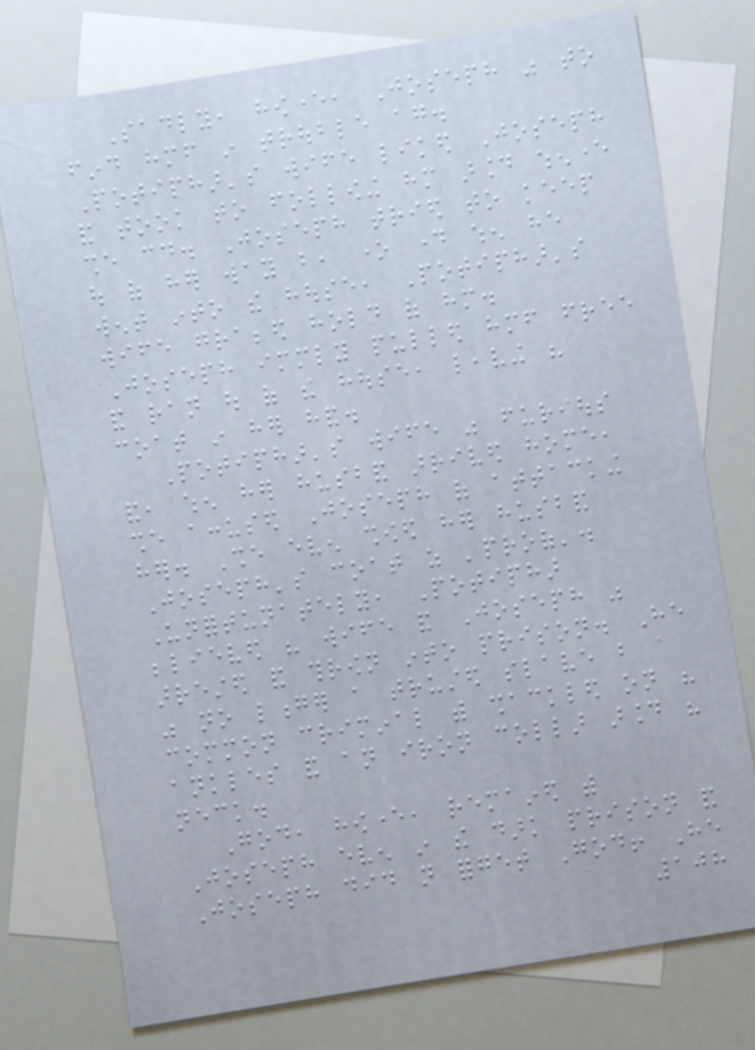Sadly, however, Joseph was to
find himself in trouble again.
Potiphar's wife liked Joseph
and took to following him around whenever
she could. Joseph tried to keep
out of her way but, one day when he
went into the house, Potiphar's
wife grabbed hold of him.
Joseph immediately pulled himself free
and ran out of the house, leaving his
coat in her hand.
Potiphar's wife was furious
and, when her husband arrived home,
she accused Joseph of attacking
her. She even showed her husband
Joseph's coat as 'proof'.
Unfortunately, Potiphar
believed his wife and Joseph was
arrested and thrown into prison. He
was no longer a trusted slave but a
common criminal with shackled on his
ankles and an iron collar around his
neck.
God, however, remained with
Joseph even in the dark prison and
Joseph did not forget God! He
108
